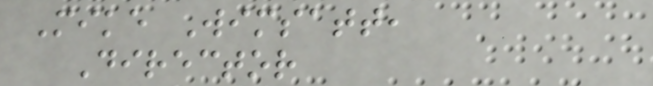Mike Wimsatt,
Director
